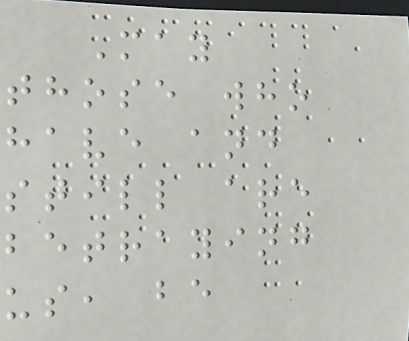May
those who
have and
still are
betraying
us, be
